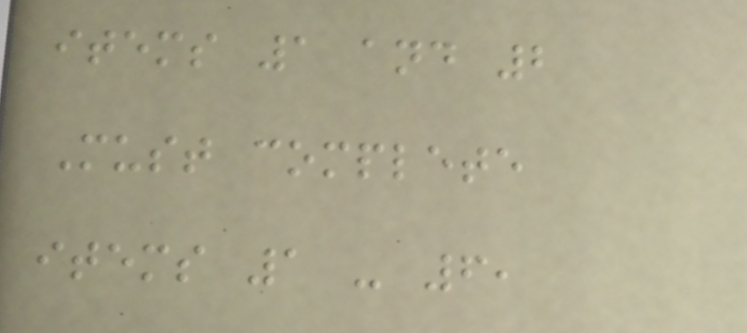items 1 and 2
Must complete
items 1 - 6,
